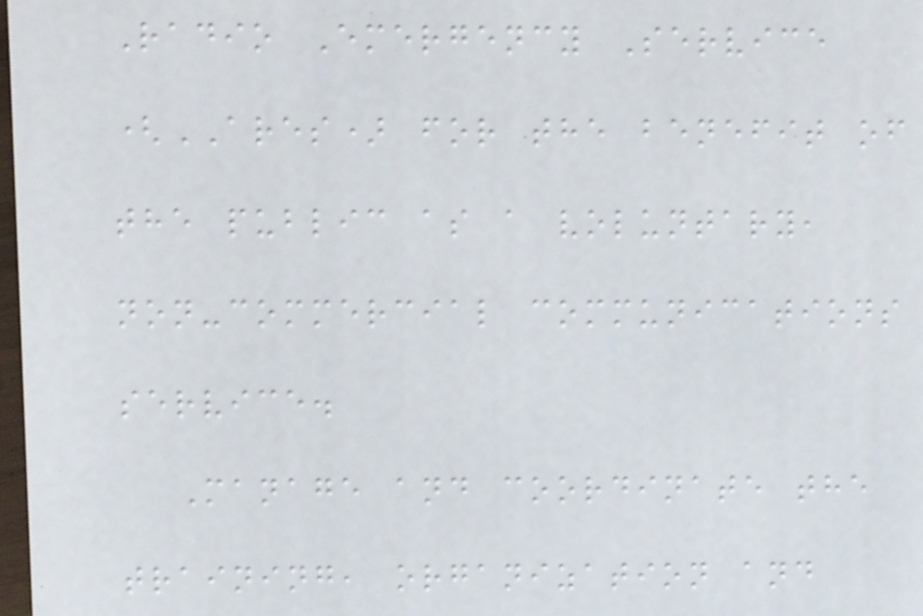Radio Emergency Service
(ARES) for the benefit of
the public as a voluntary,
non-commercial communications
service.
Manage and coordinate the
training, organization and
